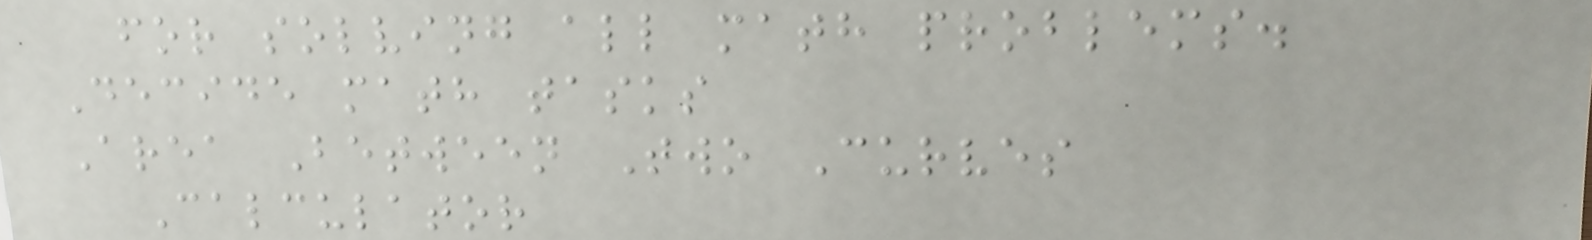for solving all math problems.
Decide math tasks
Area Between Two Curves
Calculator
